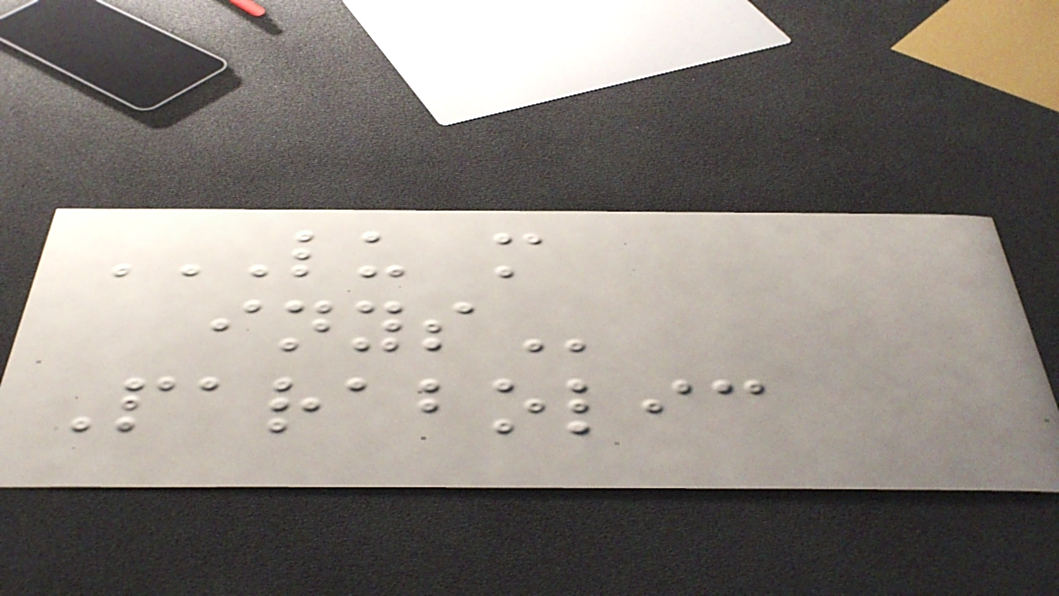LU M
INYS
Parabolic
